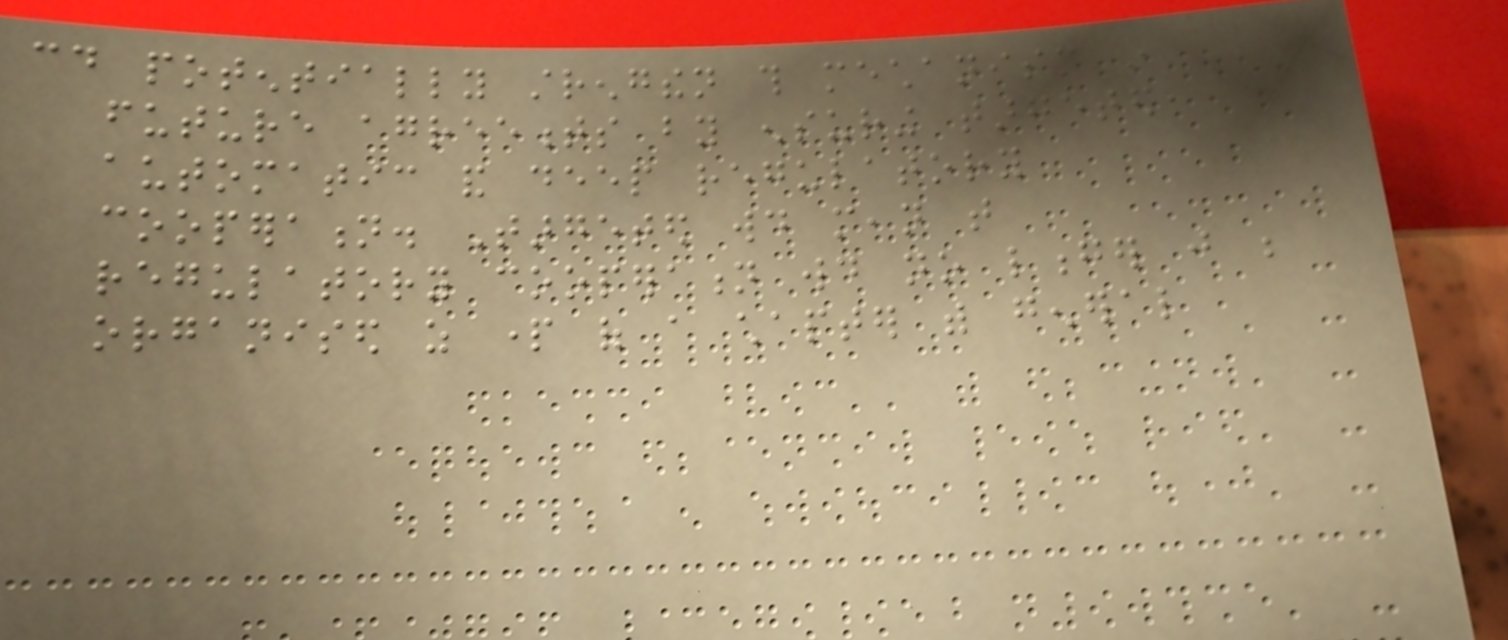could potentially strengthen this mechanism in
future agreements by ensuring targeted,
automatic and deep regulatory
cooperation. Targeted would mean that
regulatory cooperation would no longer just be
organised as part of a chapter with general
